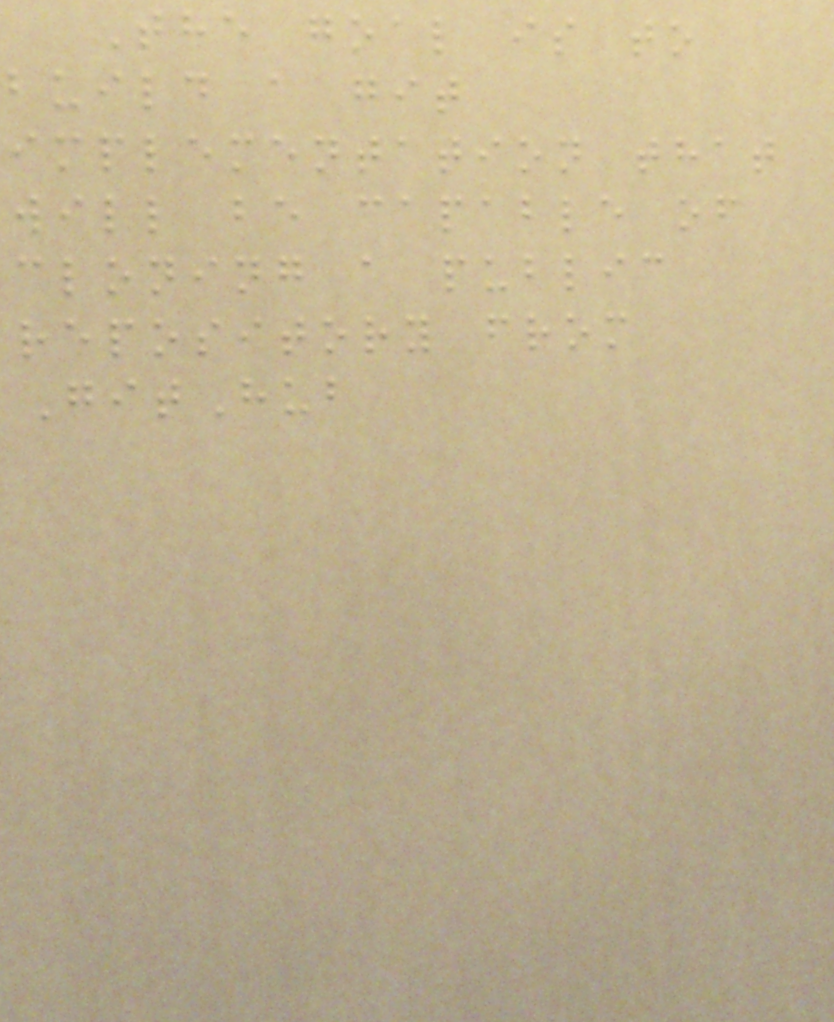The goal is to
build a git
implementation that
will be capable of
cloning a public
repository from
GitHub
